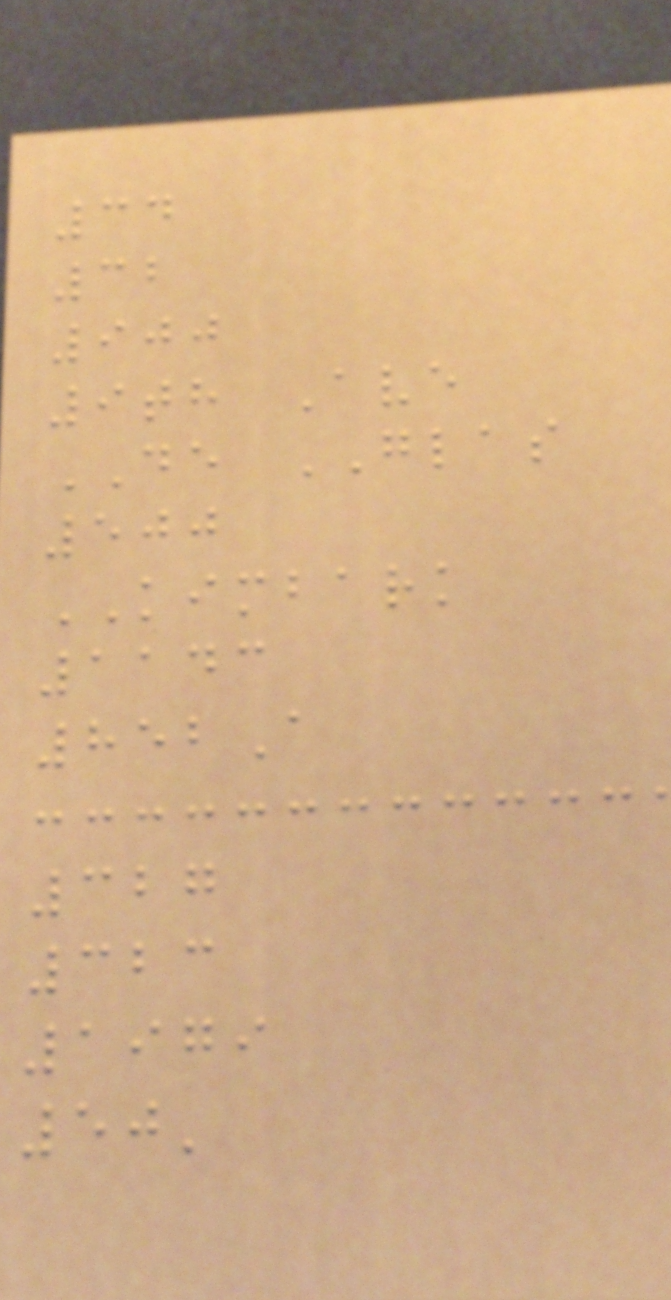34
32
900
9th Ave
DE GLAS
500
KIMBARK
1143
852A
327
323
1979
50'
